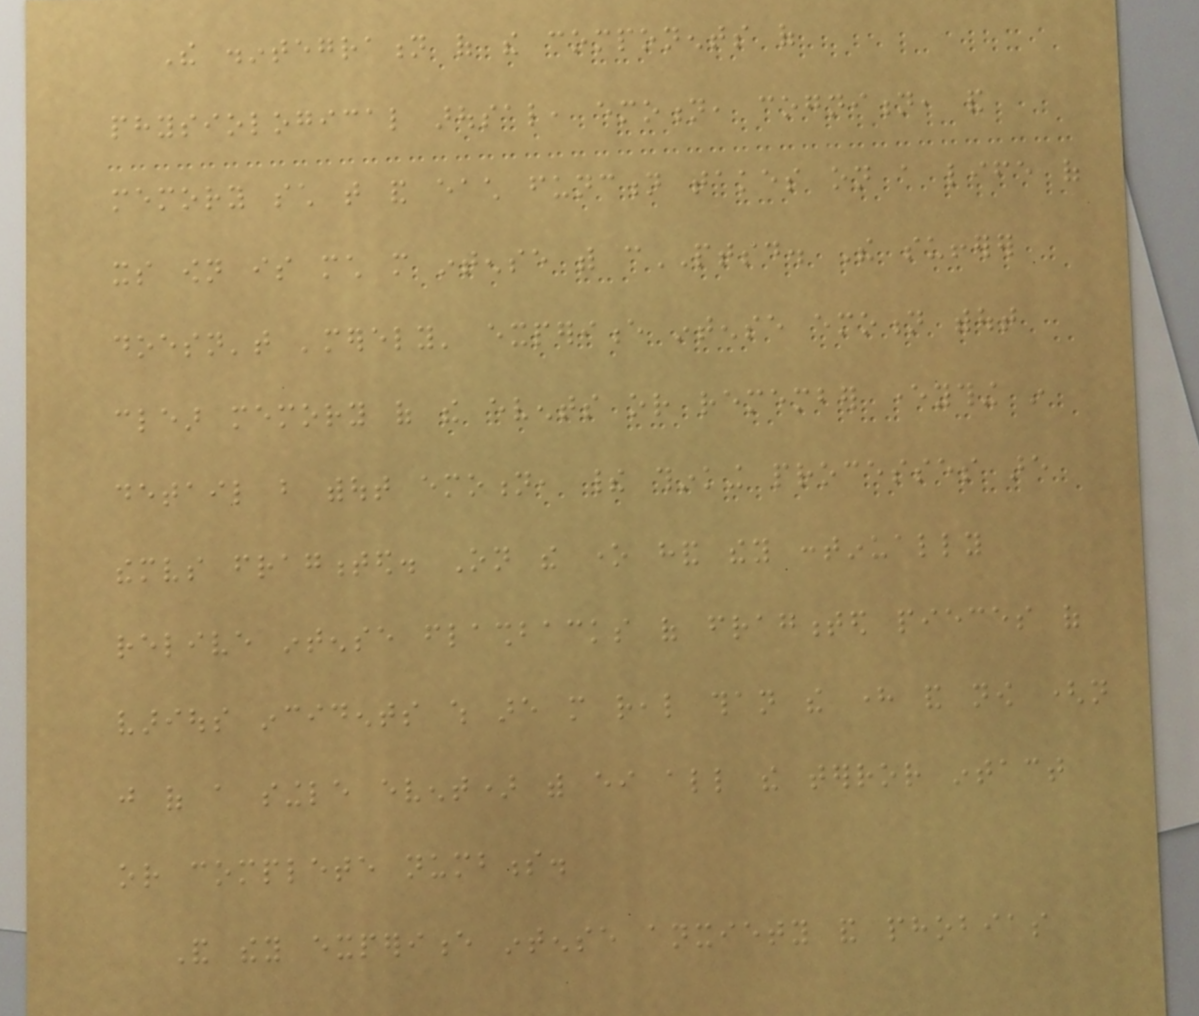The disintegration of the components of
physiological arousal, emotion, cognition, and
memory such that and each function takes on a life of
its own is much more intense with cPTSD. The sufferer
doesn't 'merely' experience intense emotion without
clear memory of the events or remember everything in
detail but without emotion, their thinking processes are
themselves fragmented. On the one hand they continually
relive intense flashbacks of fragmented pieces of
various incidents which are more real than the here and now (not
just of a single event) with either all the terror intact
or complete numbness.
And they experience intense anxiety and phobias
